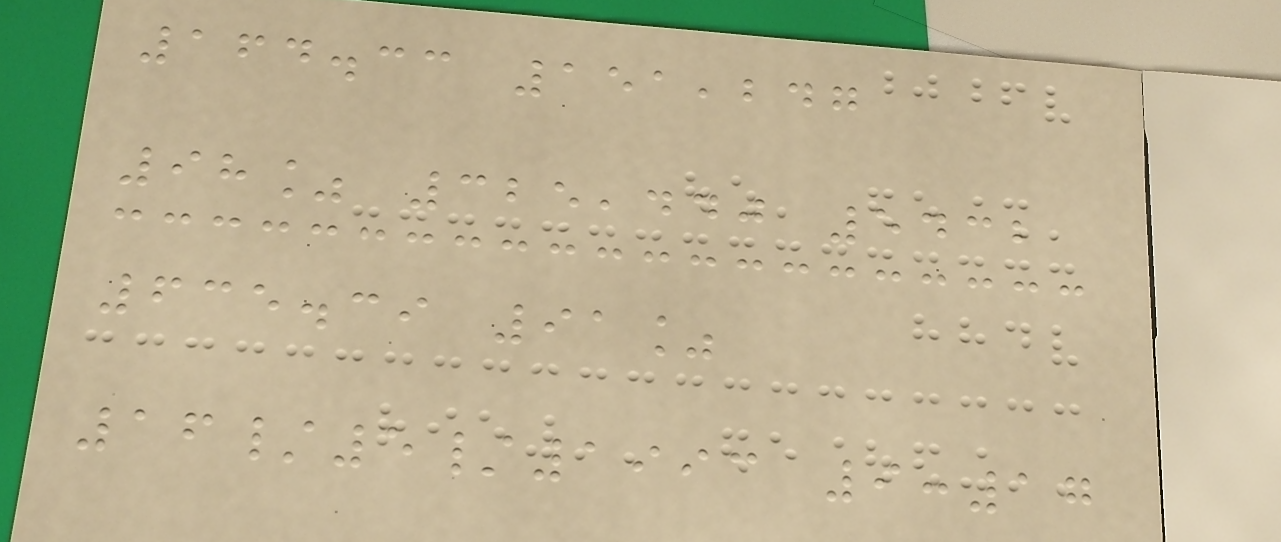164.33 151,247
98% 325,440 5432
635.39 91%
16/5/1993 9:17
